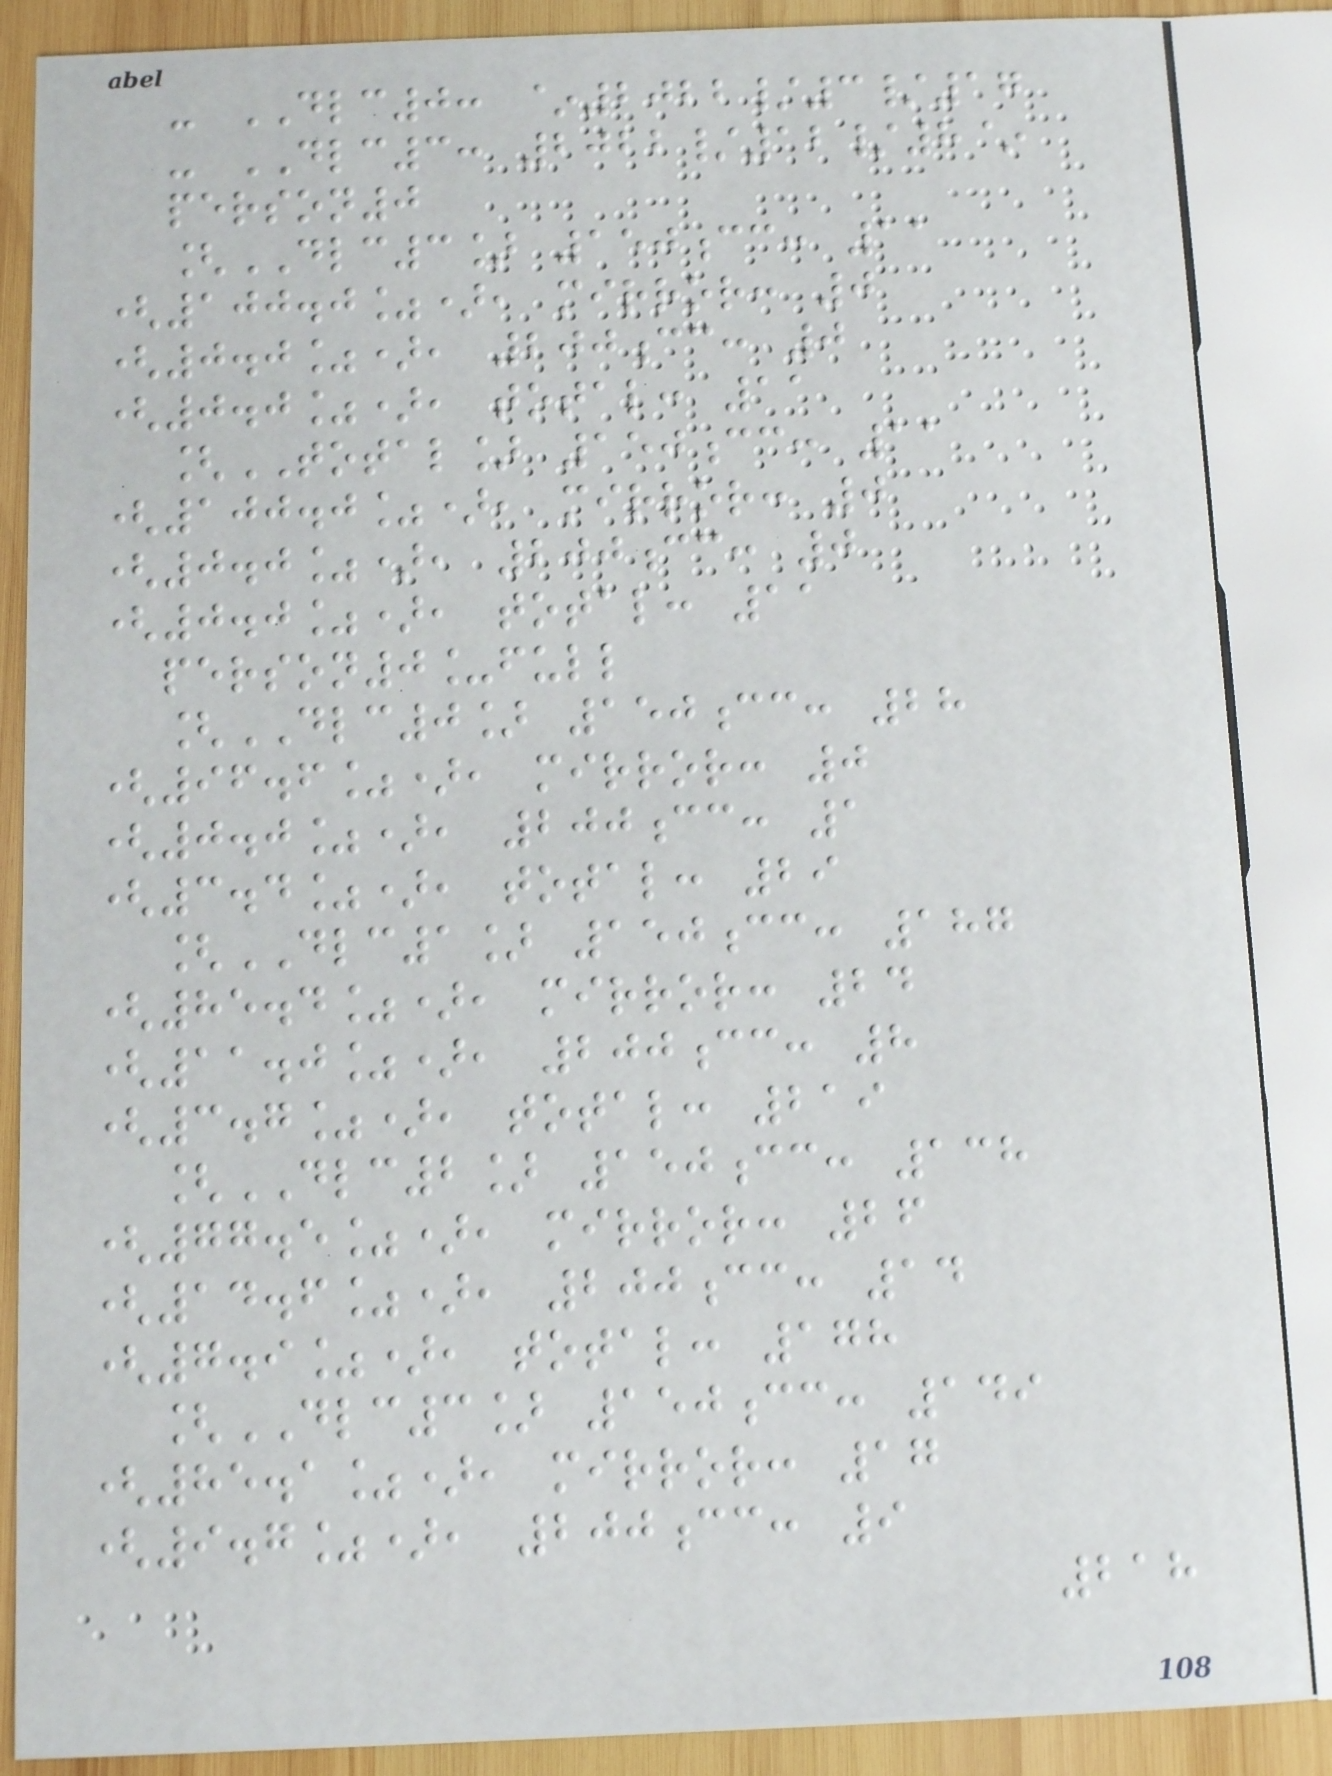- DLC0: ~2022/3/17
- DLC3: 2022/12/8~
person0
[DLC3] 150cc: 11
(100.0%), mirror: 0
(0.0%), 200cc: 0
(0.0%), total: 11
[TOTAL] 150cc: 11
(100.0%), mirror: 0
(0.0%), 200cc: 0
(0.0%), total: 11
person0_full
[DLC0] 150cc: 28
(96.6%), mirror: 0
(0.0%), 200cc: 1
(3.4%), total: 29
[DLC1] 150cc: 187
(85.4%), mirror: 24
(11.0%), 200cc: 8
(3.7%), total: 219
[DLC2] 150cc: 138
(77.5%), mirror: 26
(14.6%), 200cc: 14
(7.9%), total: 178
[DLC3] 150cc: 149
(85.1%), mirror: 17
(9.7%), 200cc: 9
218
